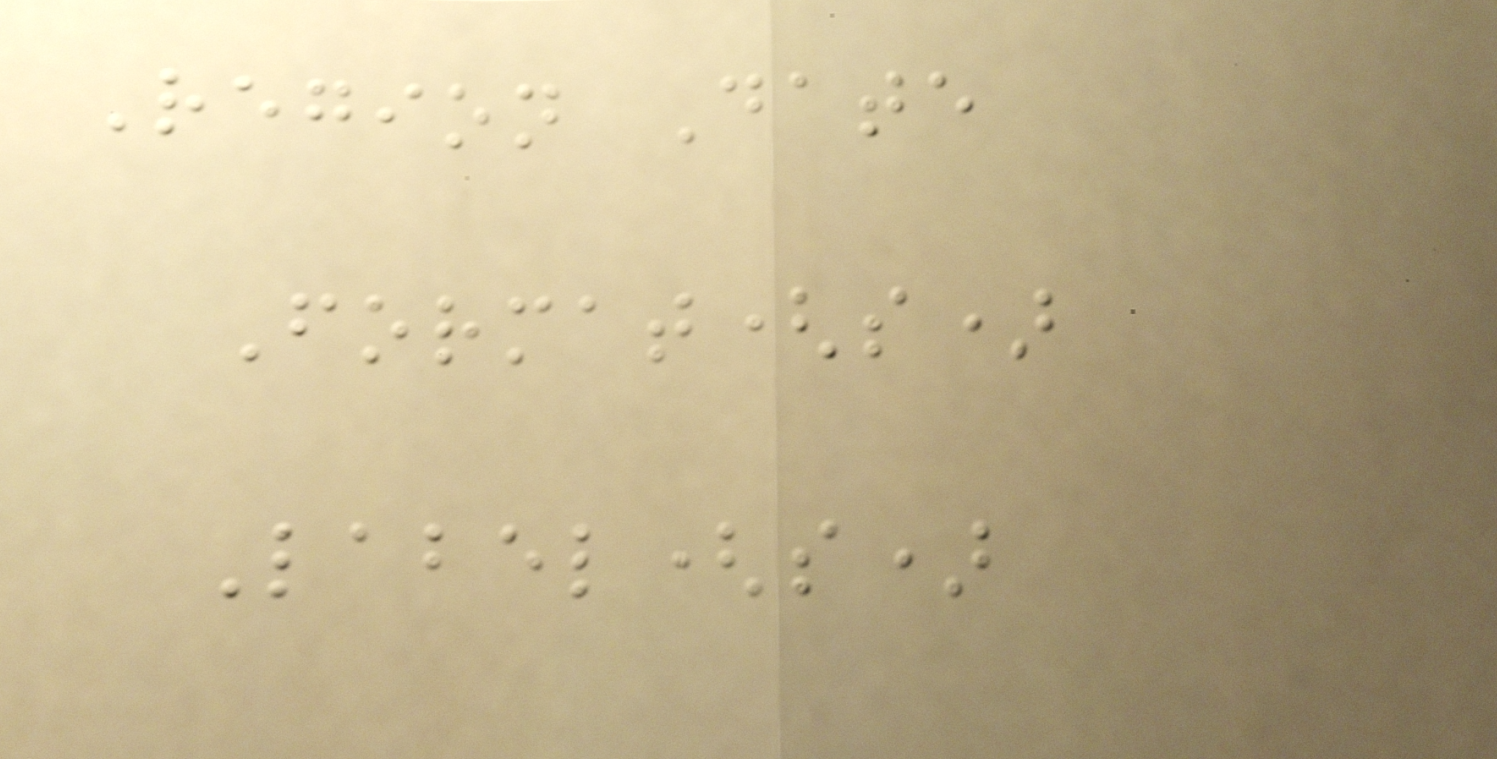Region Date
Format(s)
Label(s)
